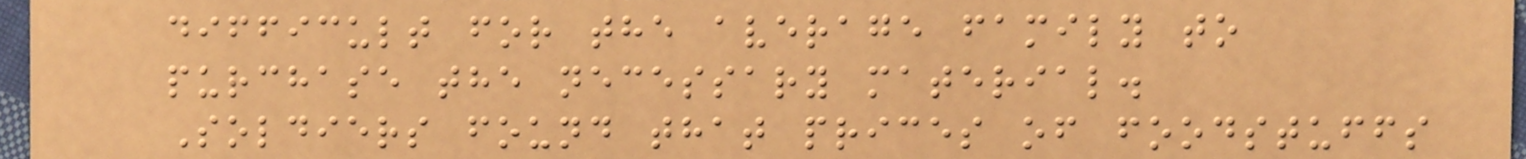difficult for the average family to
purchase the necessary material.
Soldiers found that prices of foodstuffs
